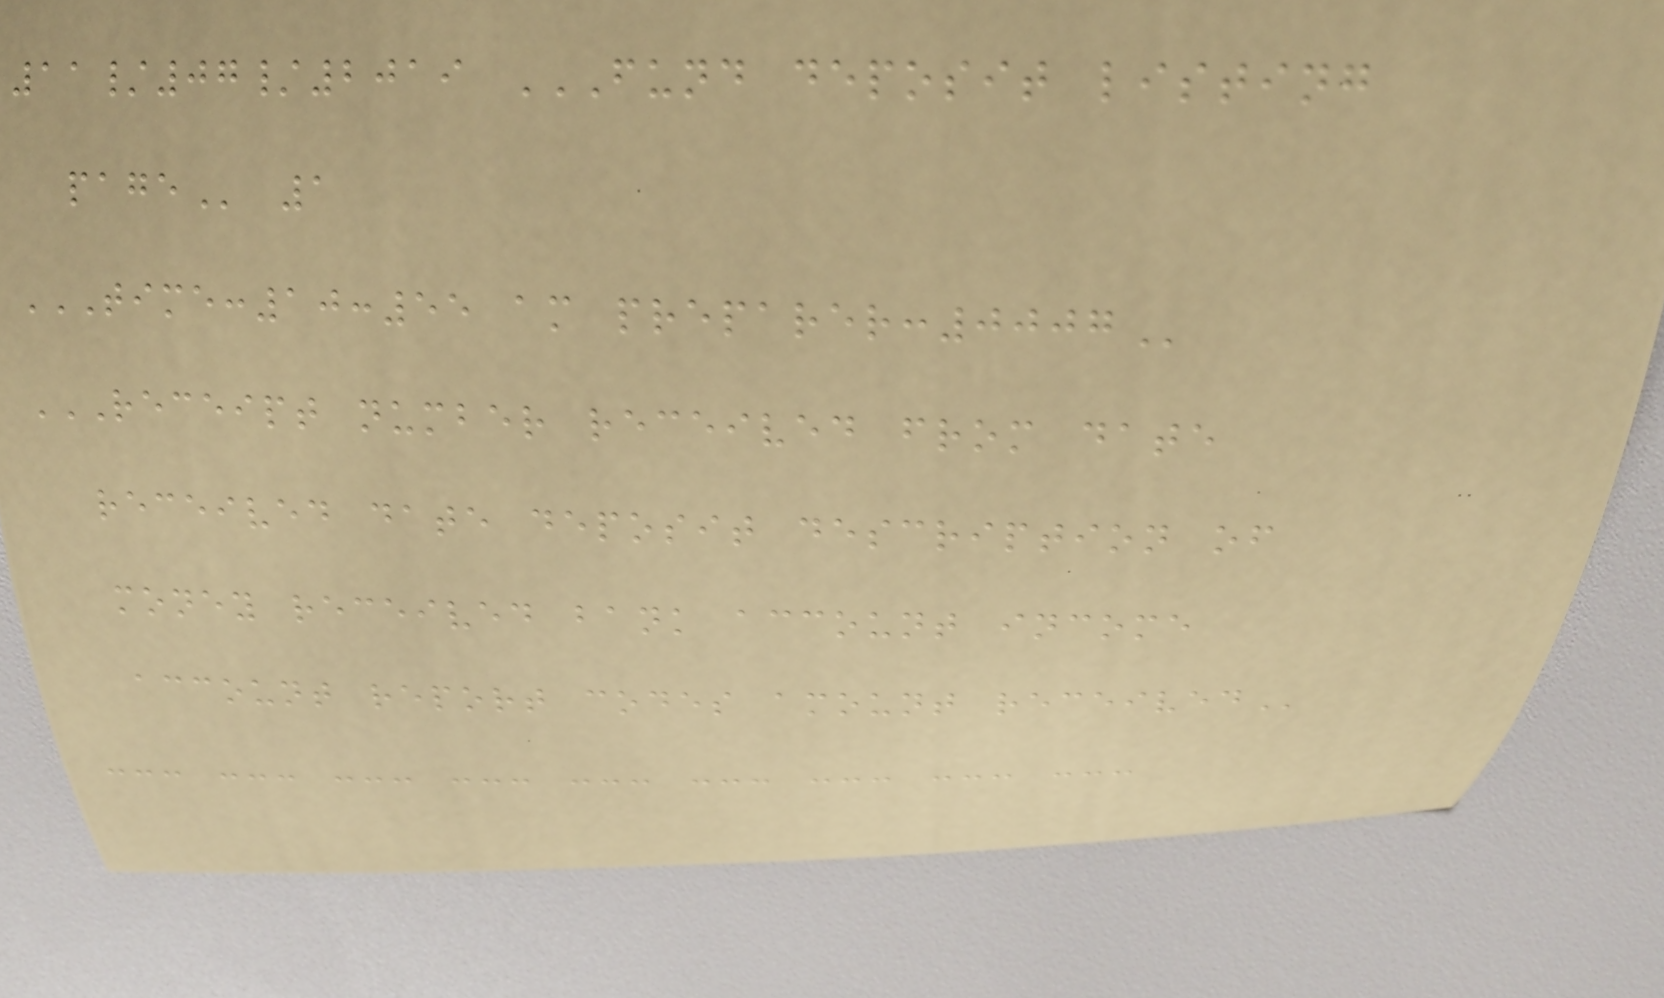11/07/2019 FUND DEPOSIT LISTING
PAGE 1
TIME:10:55 AM PREPARER:0007
RECEIPT NUMBER RECEIVED FROM DATE
RECEIVED DATE DEPOSIT DESCRIPTION OF
MONEY RECEIVED BANK ACCOUNT INCOME
ACCOUNT REPORT CODES AMOUNT RECEIVED
--- --- --- --- --- --- --- --- ---
